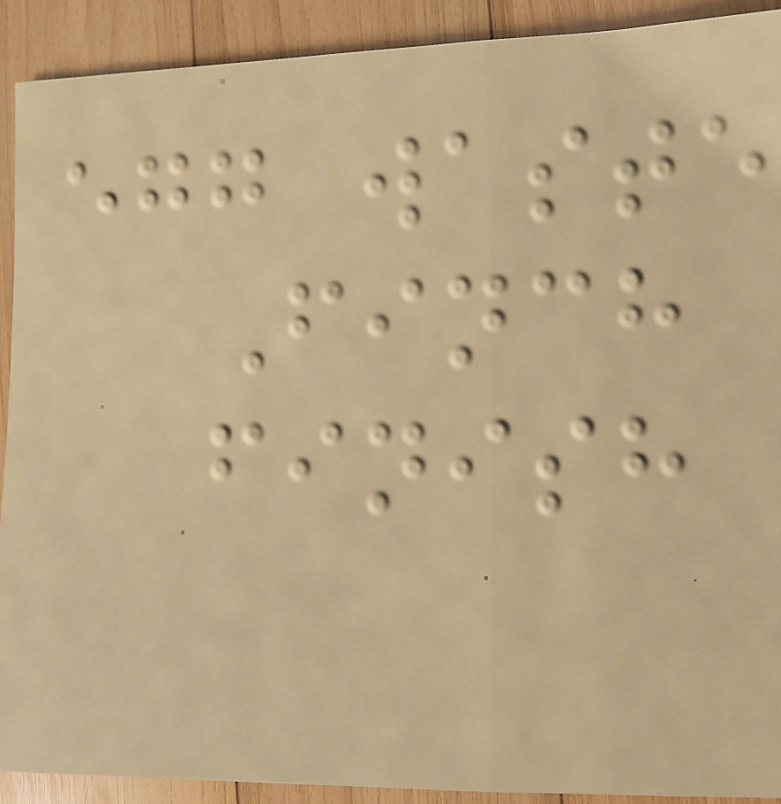egg waste
Finch
finish
